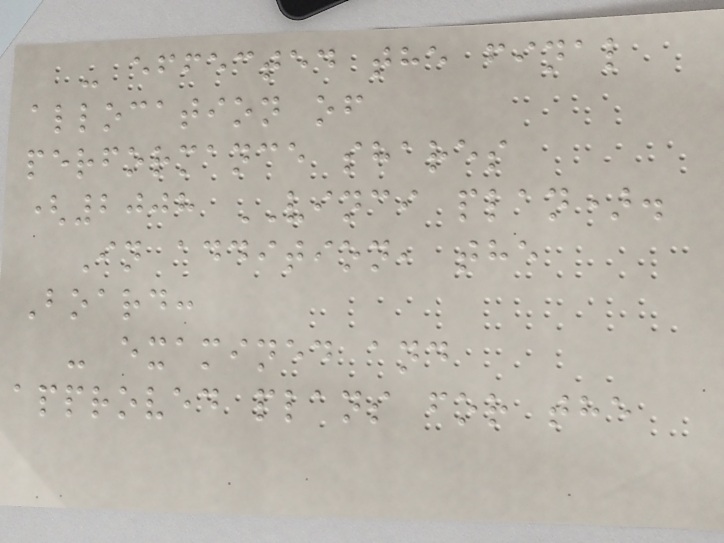- effected the final
allocation of
performance shares
(2008 VINCI plan).
In addition, the
Board:
- examined and
approved plans for the
